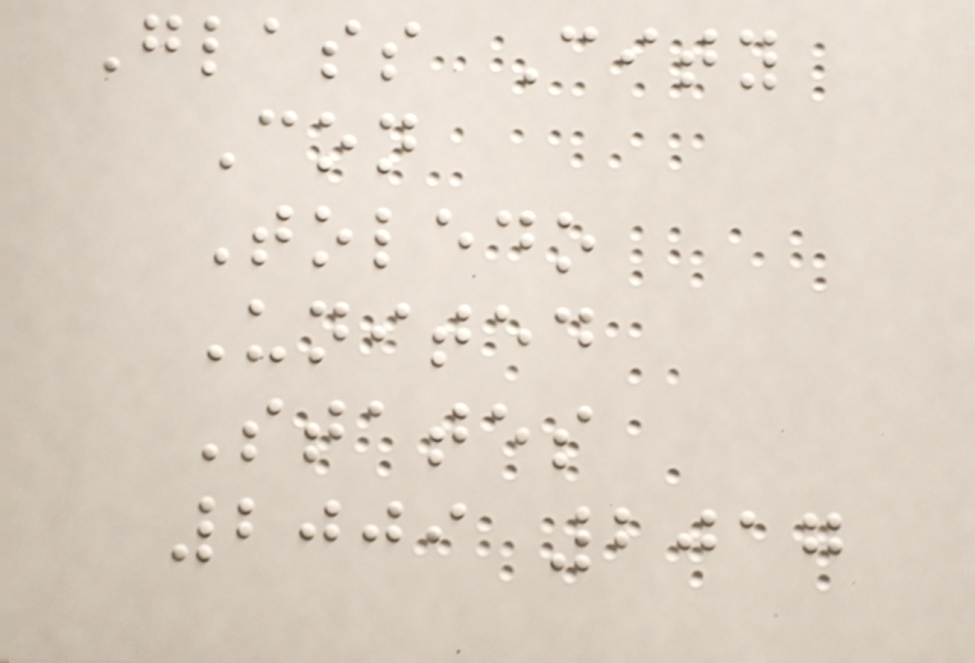Glass City
Con
Toledo
United
States
2009 2017
